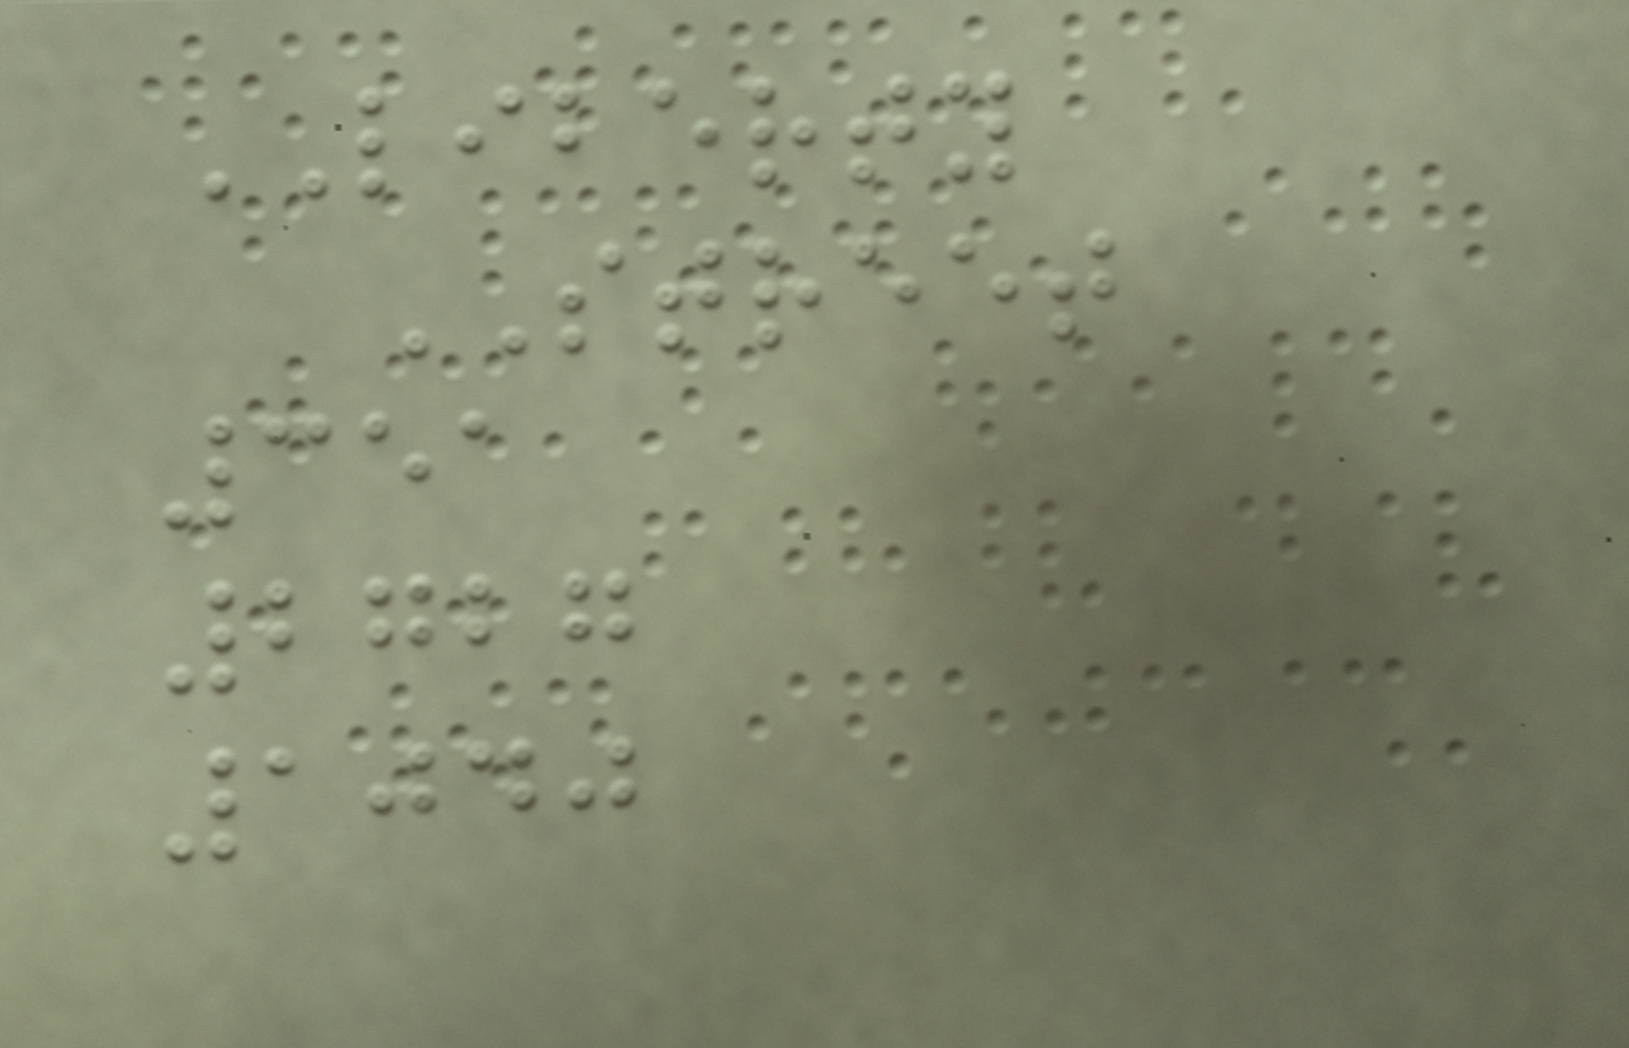LIBERTY
STREET
351
2727
1040
